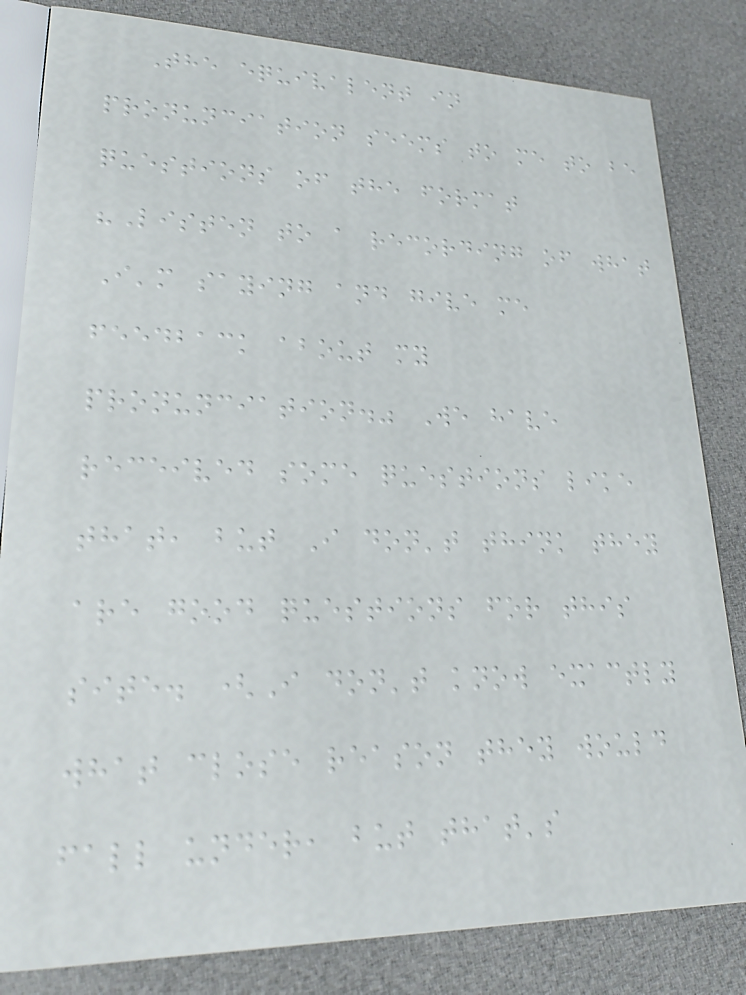The equivalent in
pronunciation seems to me to be
questions of the format
"Listen to a recording of what
I'm saying and give me
feedback about my
pronunciation." We have
received some questions like
that, but I don't think they
are good questions for this
site. (I don't know exactly
what close reason they would
fall under, but that's
